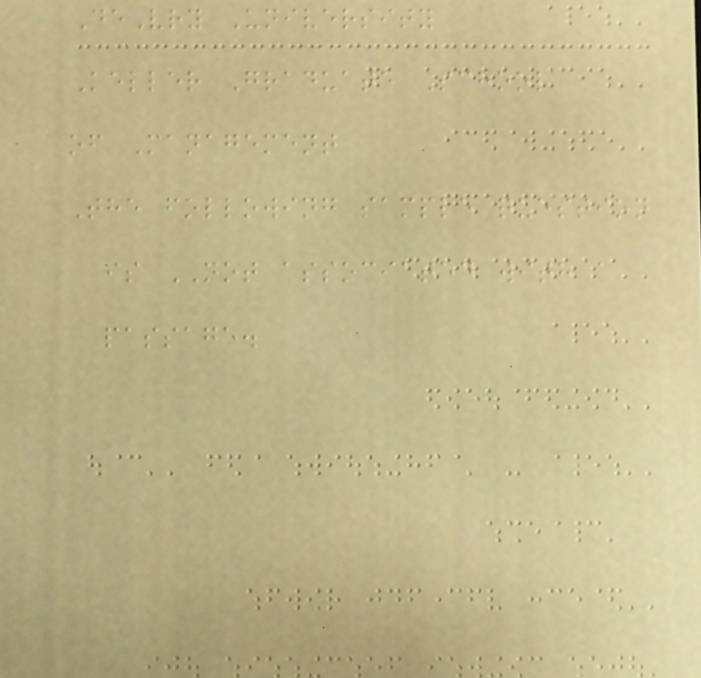DeVry University
Keller Graduate School
of Management
The following sample question
is NOT associated with a
passage.
